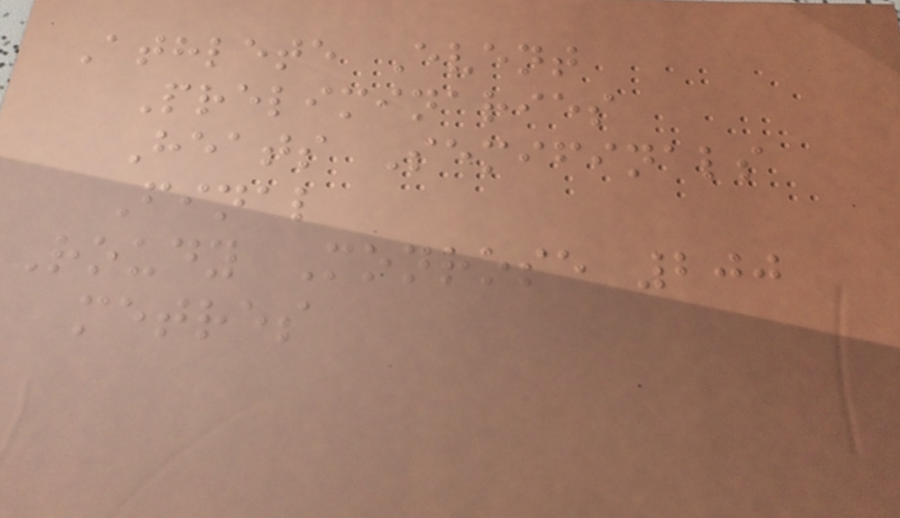Athlete Event
Preliminaries
Heats Semifinals
Final
Roudy Monrose 200
metres
